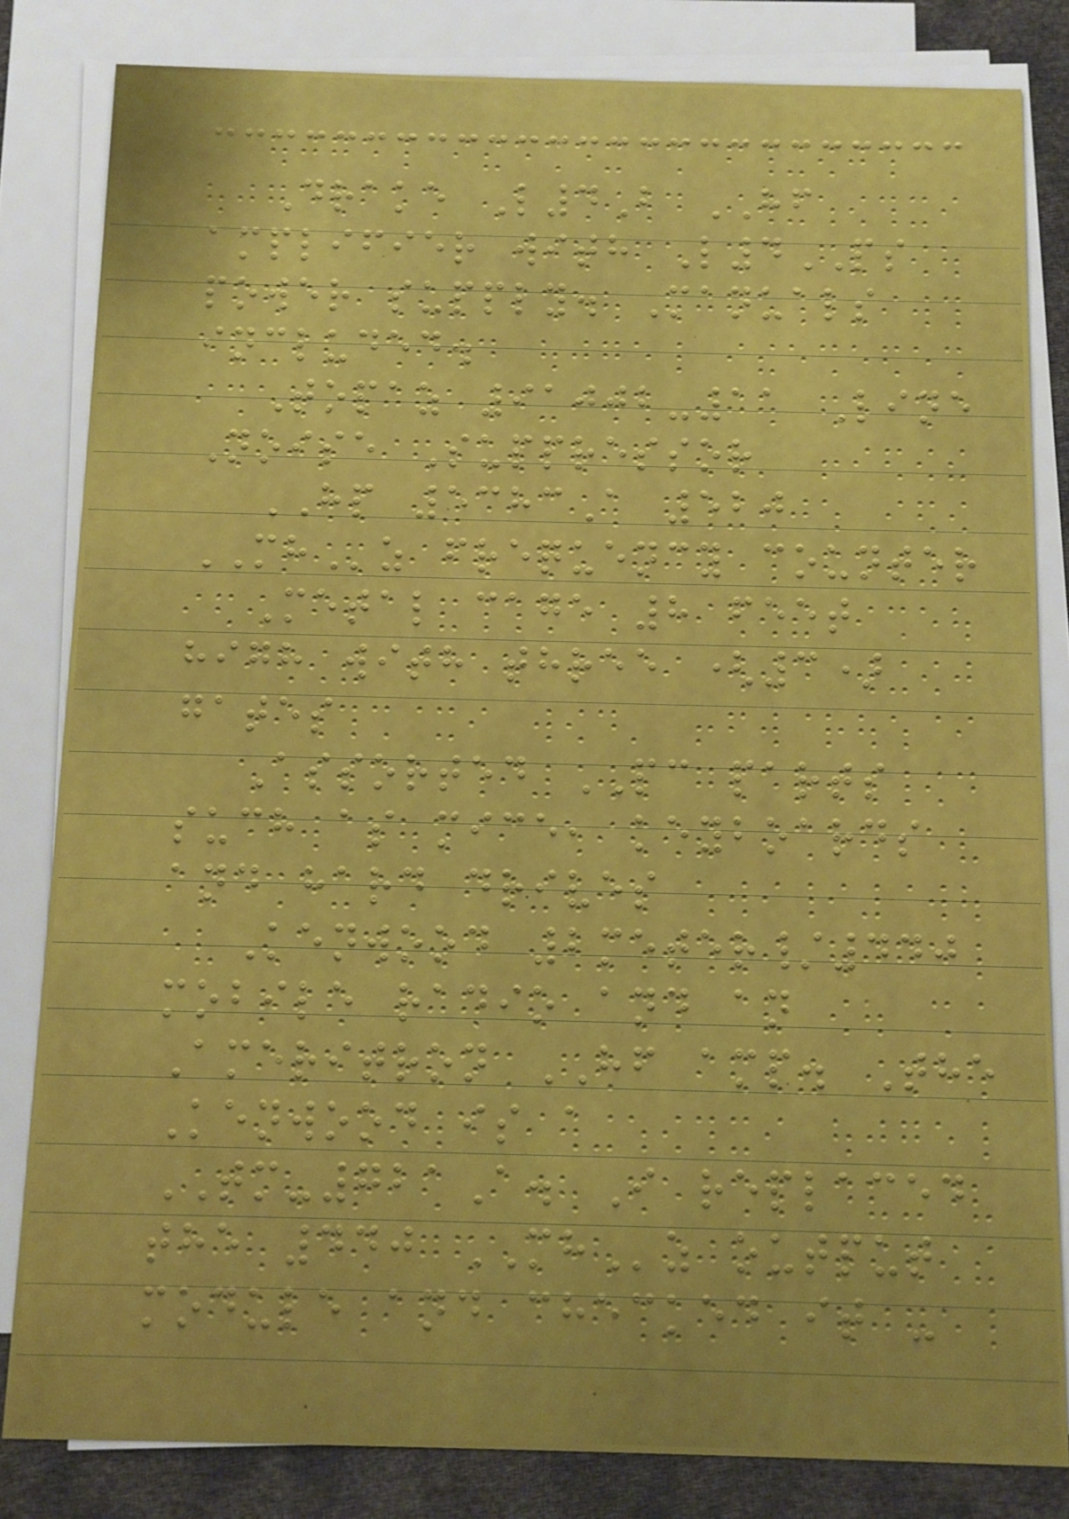Drake L4B HF
amplifier with L4PS
power supply. Manuals
included.
Topaz 91002-11 Line
Noise Suppressor
HP 5383A 520
MHz frequency counter
Metal cage 8 feet
high with three (3)
gates
Assorted PC parts
such as mice, keyboards
and hard drives
Kenwood 2meter/440
mobile radio and an
Ameritron HF amp. The
Kenwood is a
TM-721A. I replaced
the 440 MHz output
module and checked it -
